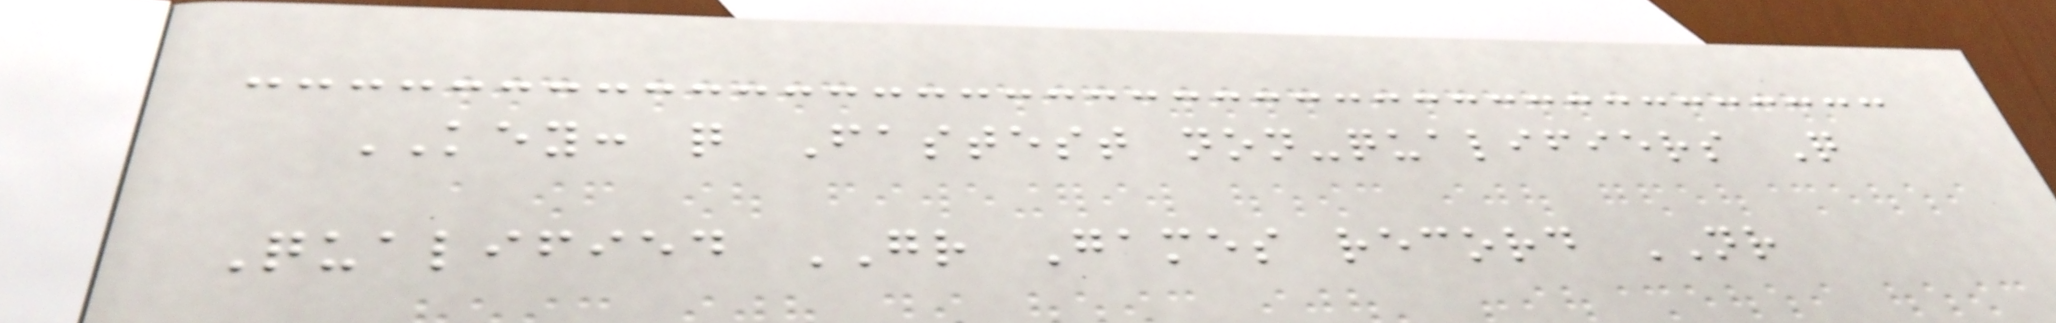KEY: q Fastest non-qualifiers Q
Qualified GR Games record NR
